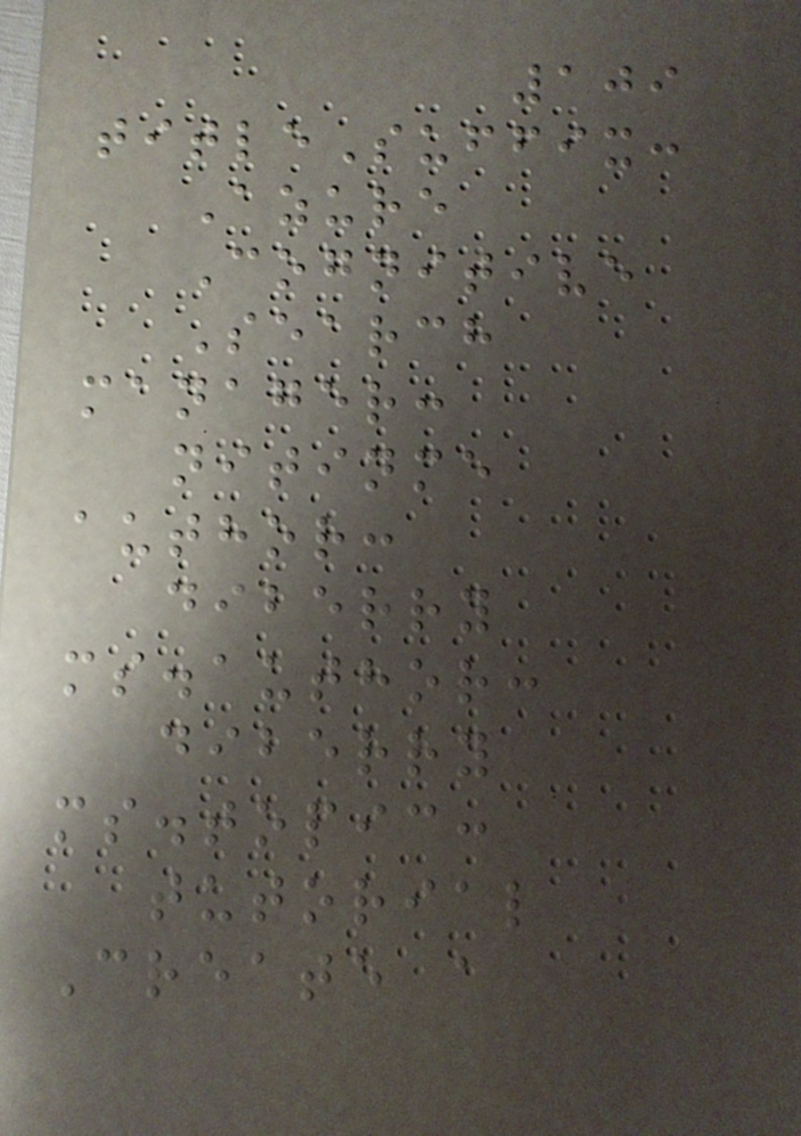109
titleSuffix:
Azure
Cognitive
Search
manager:
nitinme
author:
diberry
ms.author:
diberry
ms.topic:
tutorial
Create a
